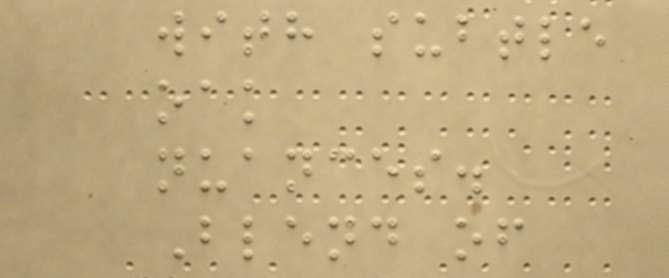with subtle
oak
nuances.
Blend of
